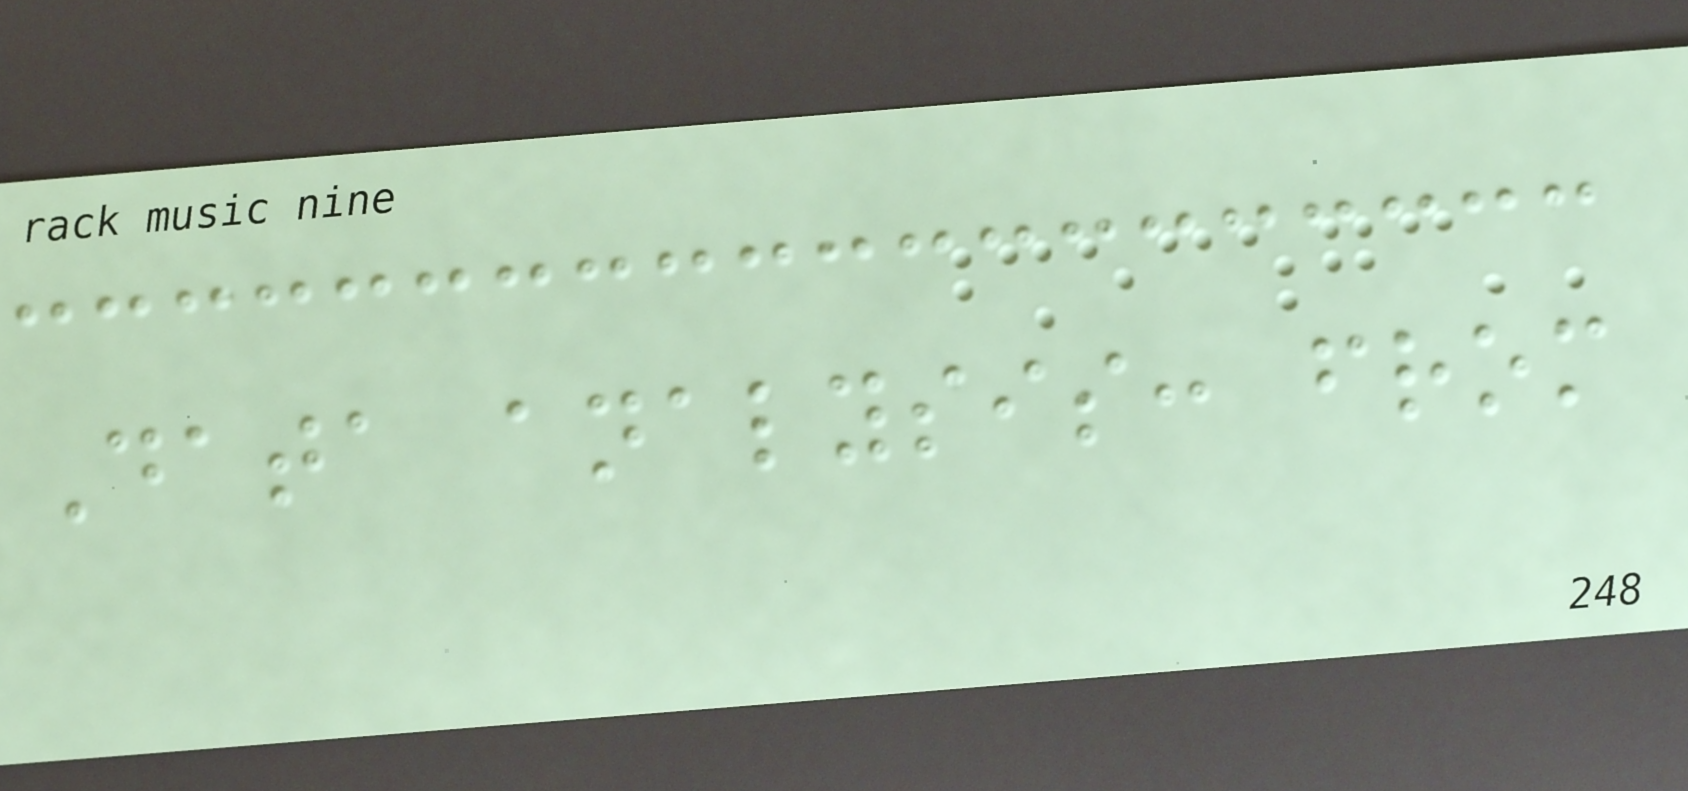Data analysis: from
